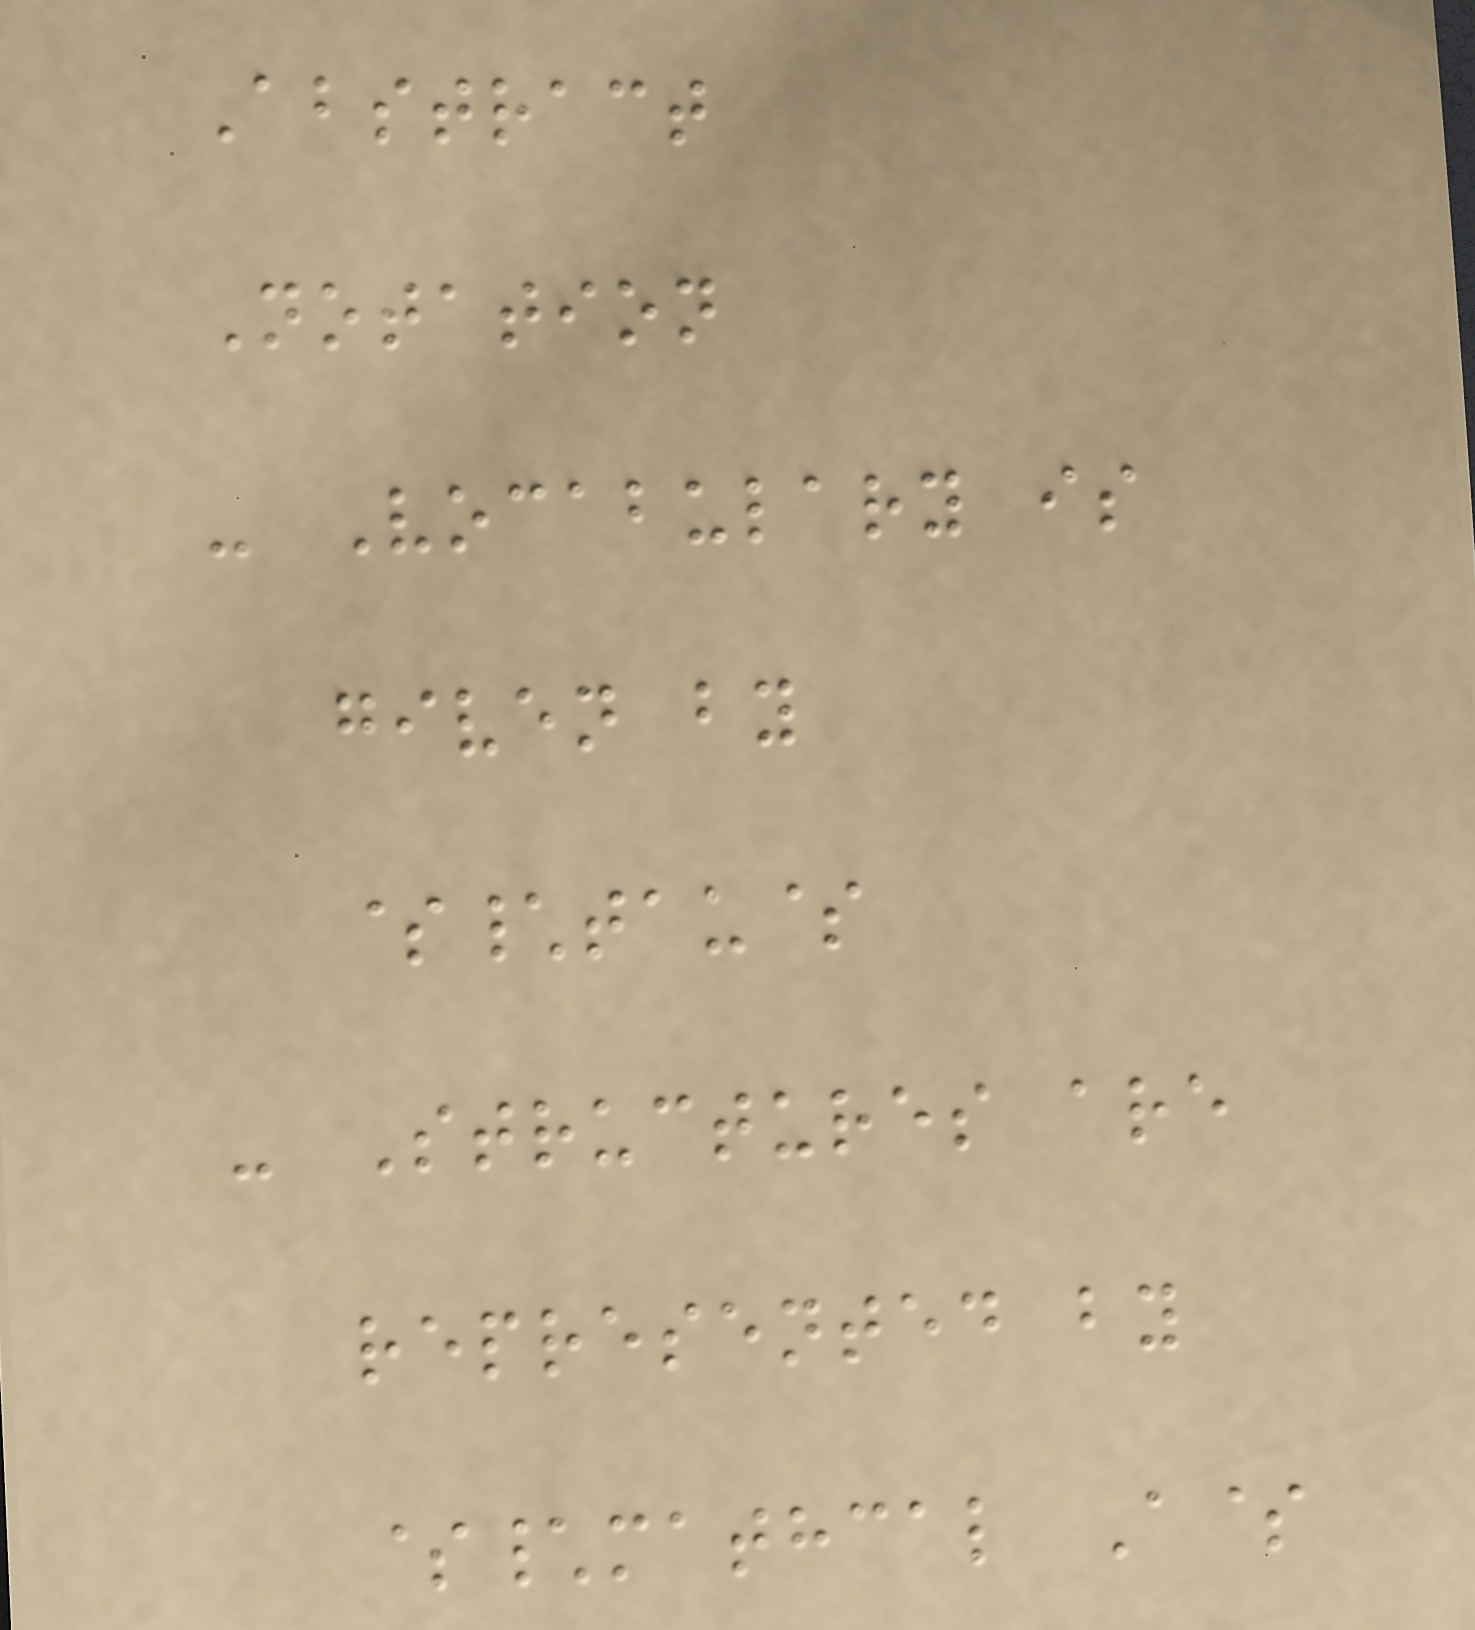Abstract
Notation
- Vocabulary is
given by
$\tau$
- Structures are
represented by
$\mathcal A$
